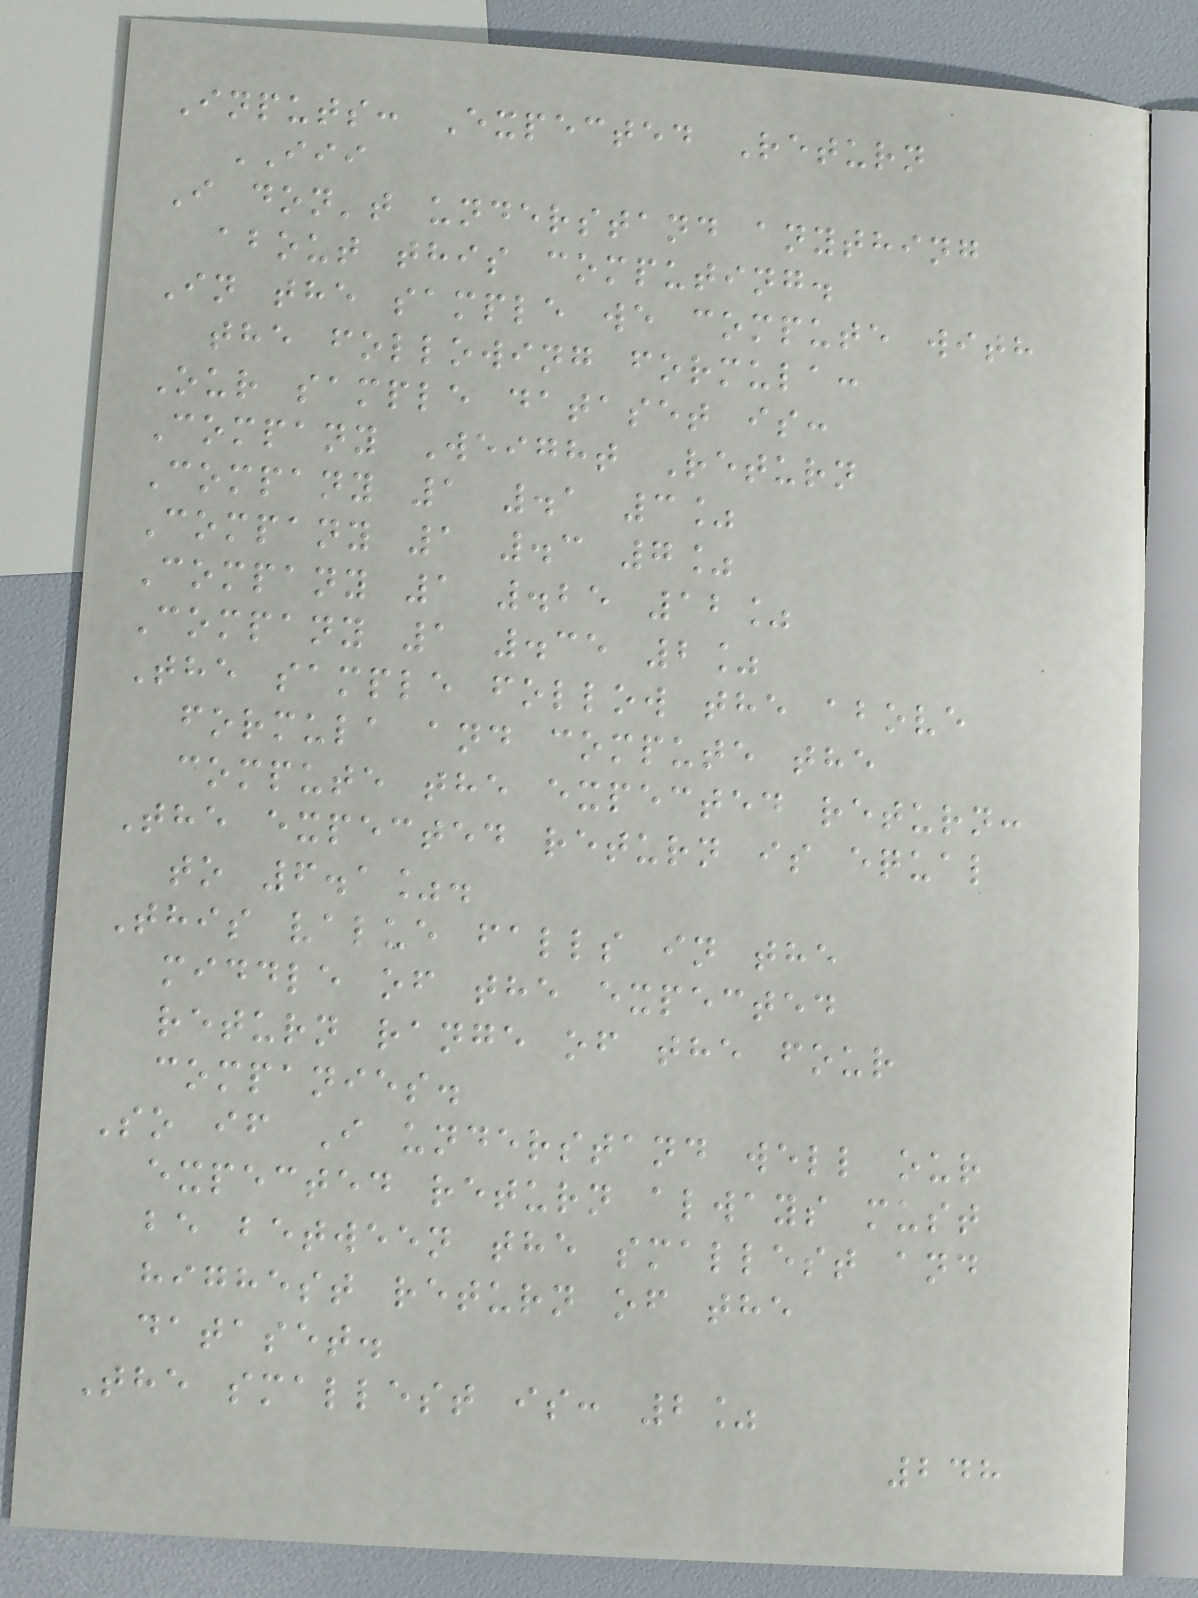Inputs: Expected Return
III
I don't understand anything
about this computing.
In the sample we compute with
the following formula:
Our sample dataset is:
Company Weight Return
Company 1 .1 3%
Company 1 .3 7%
Company 1 .25 12%
Company 1 .35 2%
The sample follow the above
formula and compute the
compute the expected return:
The expected return is equal
to 6.1%.
This value falls in the
middle of the expected
return range of the four
companies.
So if I understand well our
expected return always must
be between the smallest and
highest return of the
dataset.
The smallest is: 2%
248
